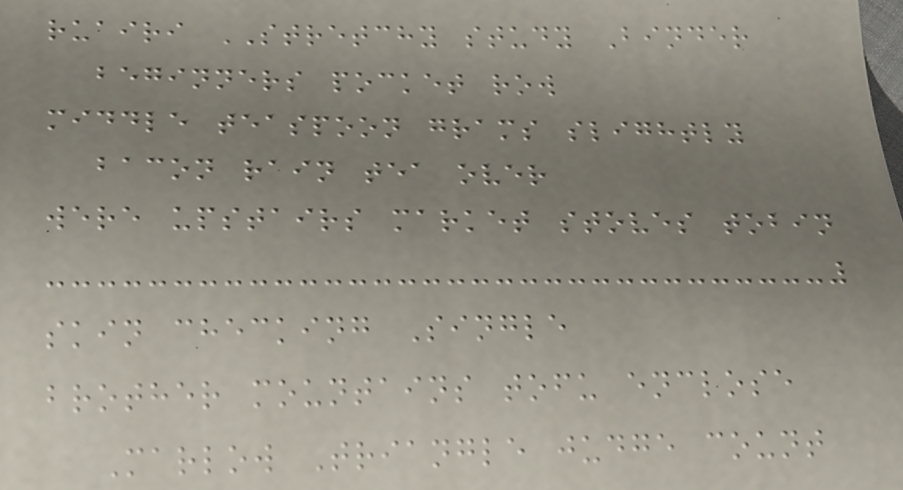ruairi STRETCHY study Binder
beginners pocket row
middle teaspoon grams slightly
bacon rain tea over
were upstairs market stoves tobin
skin checking Single
brother mountains tofu enclose
Marlow Triangle judge count
